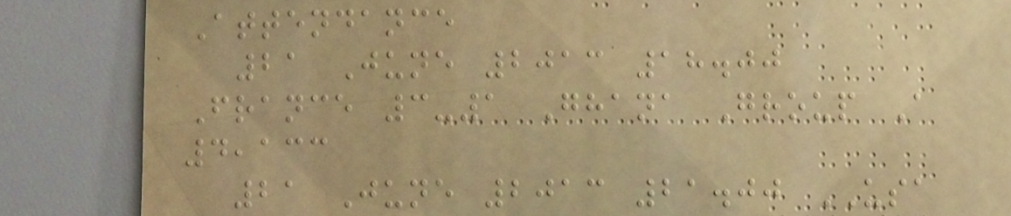Attendance
21 June 2013 18.00
France 3-1 Ghana Group A
4,133
21 June 2013 21.00 USA
